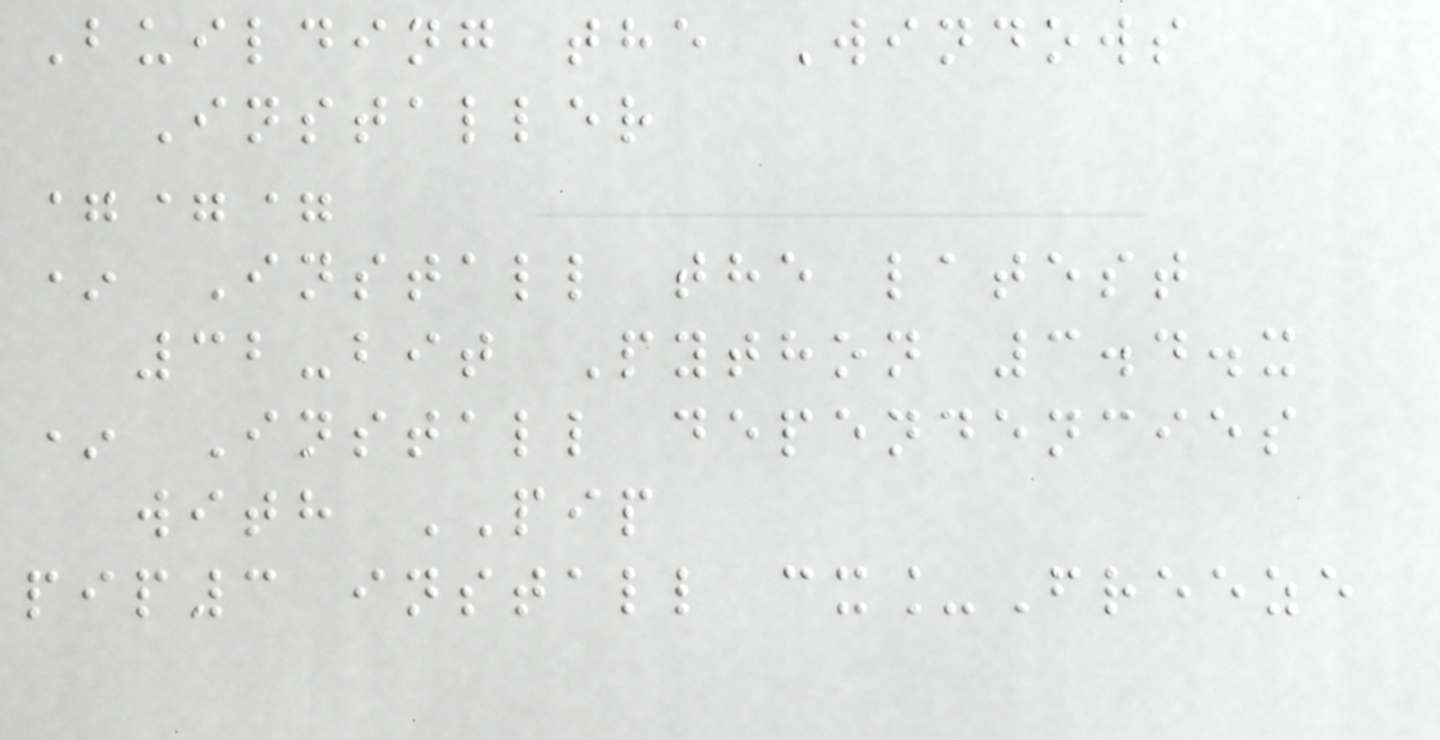Building the Windows
Installer
===
* Install the latest
32-bit Python 3.4.x
* Install dependencies
with PIP
pip3 install cx_Freeze
